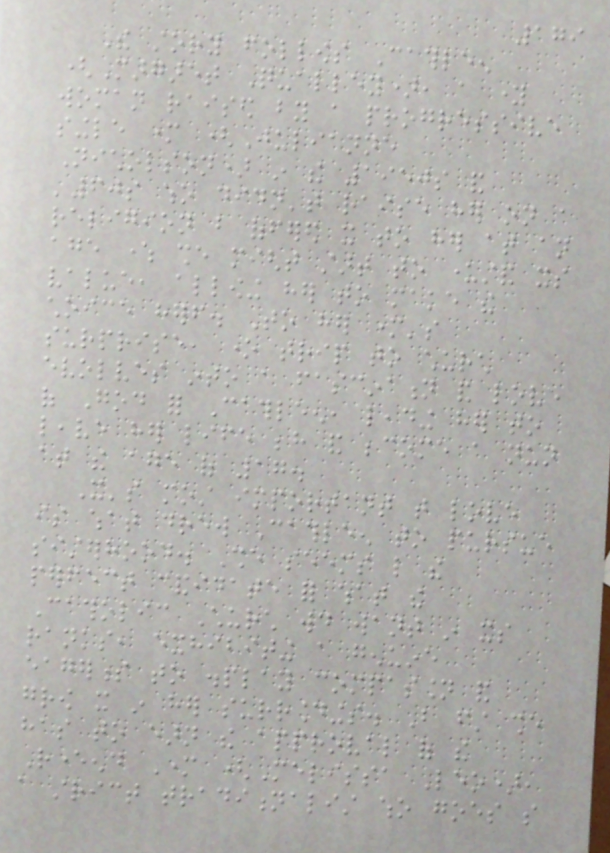179
The story follows Cathleen
(Margaret Qualley), a young
woman raised by a progressive
single mother (Julianne
Nicholson) in the 1950s and
'60s who didn't raise her on a
religion but offered it to her at an
age where she might start to understand its
value, allowing her to make the
choice herself. To her mother's
surprise, one trip to church
evolves into a fascination and love
of God for Cathleen, leading her to
leave her life behind and become a nun
at the age of 17.
It's most important that love
is what drew Cathleen to pursue
sisterhood. She seems like the
perfect candidate for what the
Catholic Church would want in its
ranks, exhibiting a genuine
eagerness to display compassion and
grow it in her surroundings. But first she
has to earn the approval of the
Reverend Mother (Melissa Leo),
a strict traditionalist who goes so
